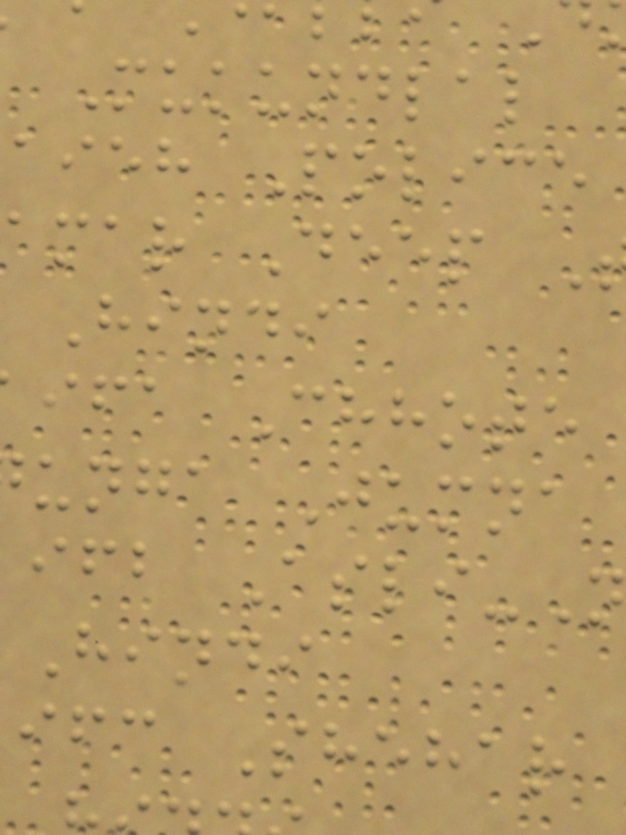Mukundlal
aieh Police
amar Deep
Hindi
ifa Chhote
unga Jumna
ifb Asli-
Hindi
ifc Shehar
